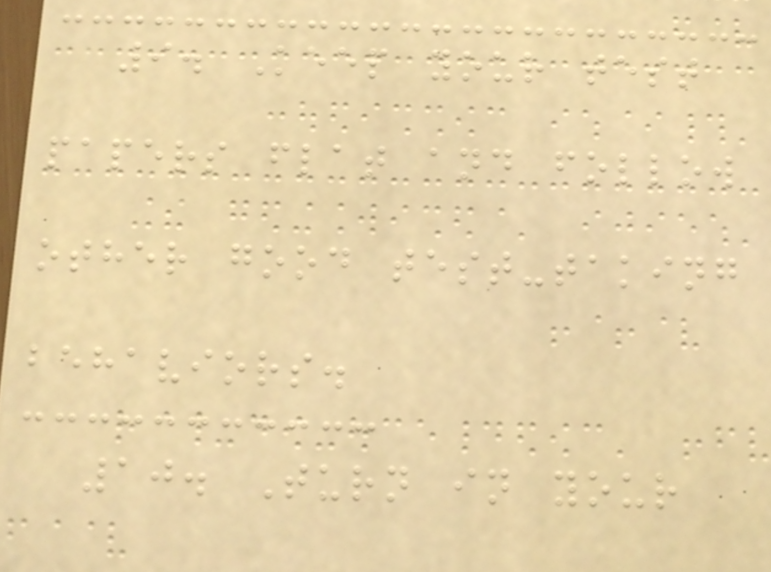9. Keep your test
papers flat and follow
other good test-taking
behaviors.
10. Turn in your
